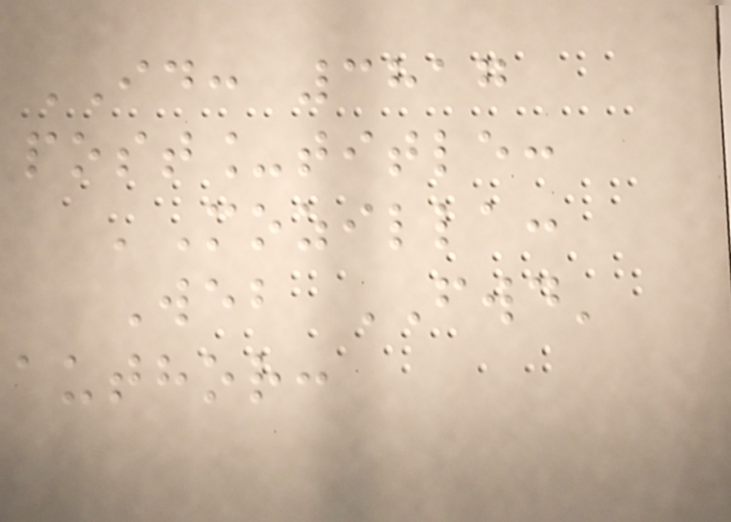ID: 3817
post_title:
'Mozilla:
Web FWD'
author:
